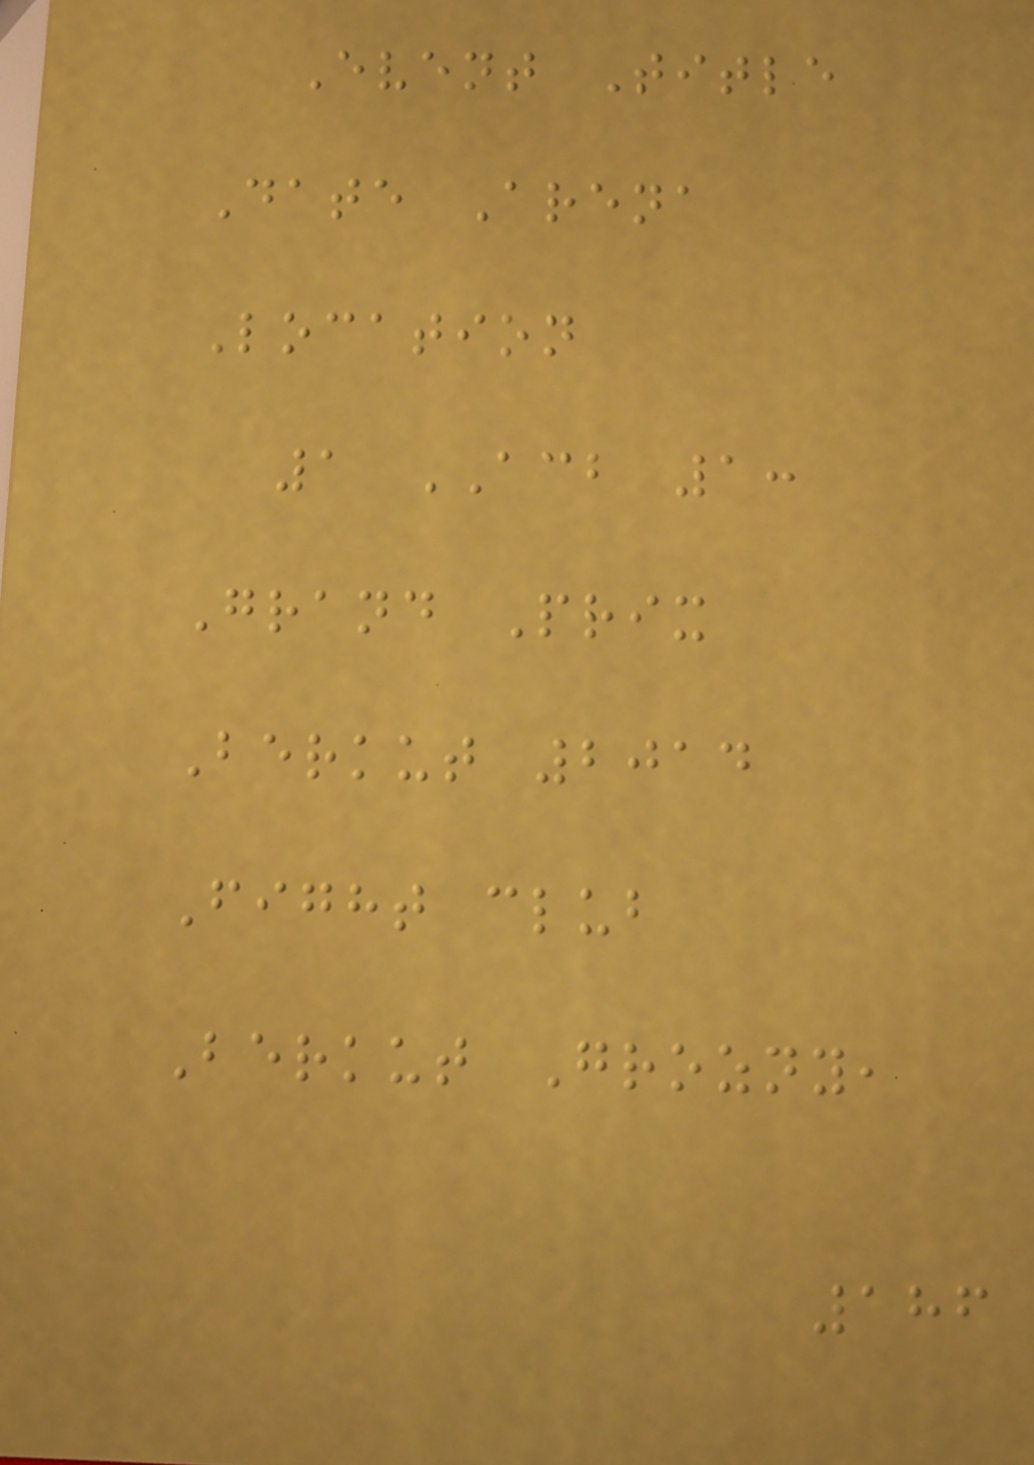Event Title
Date Arena
Location
1 ACB 1:
Grand Prix
Berkut 2014
Fight club
Berkut Grozny,
186
